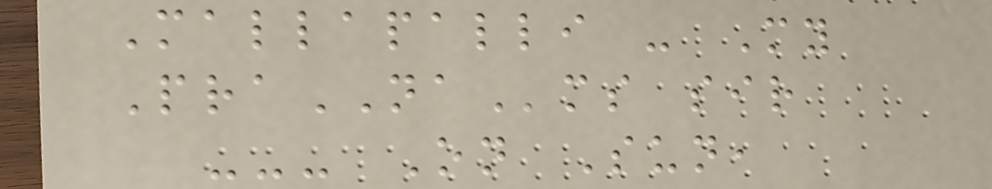Mallapalli - My
PraNAms sir
--- On Sun,
